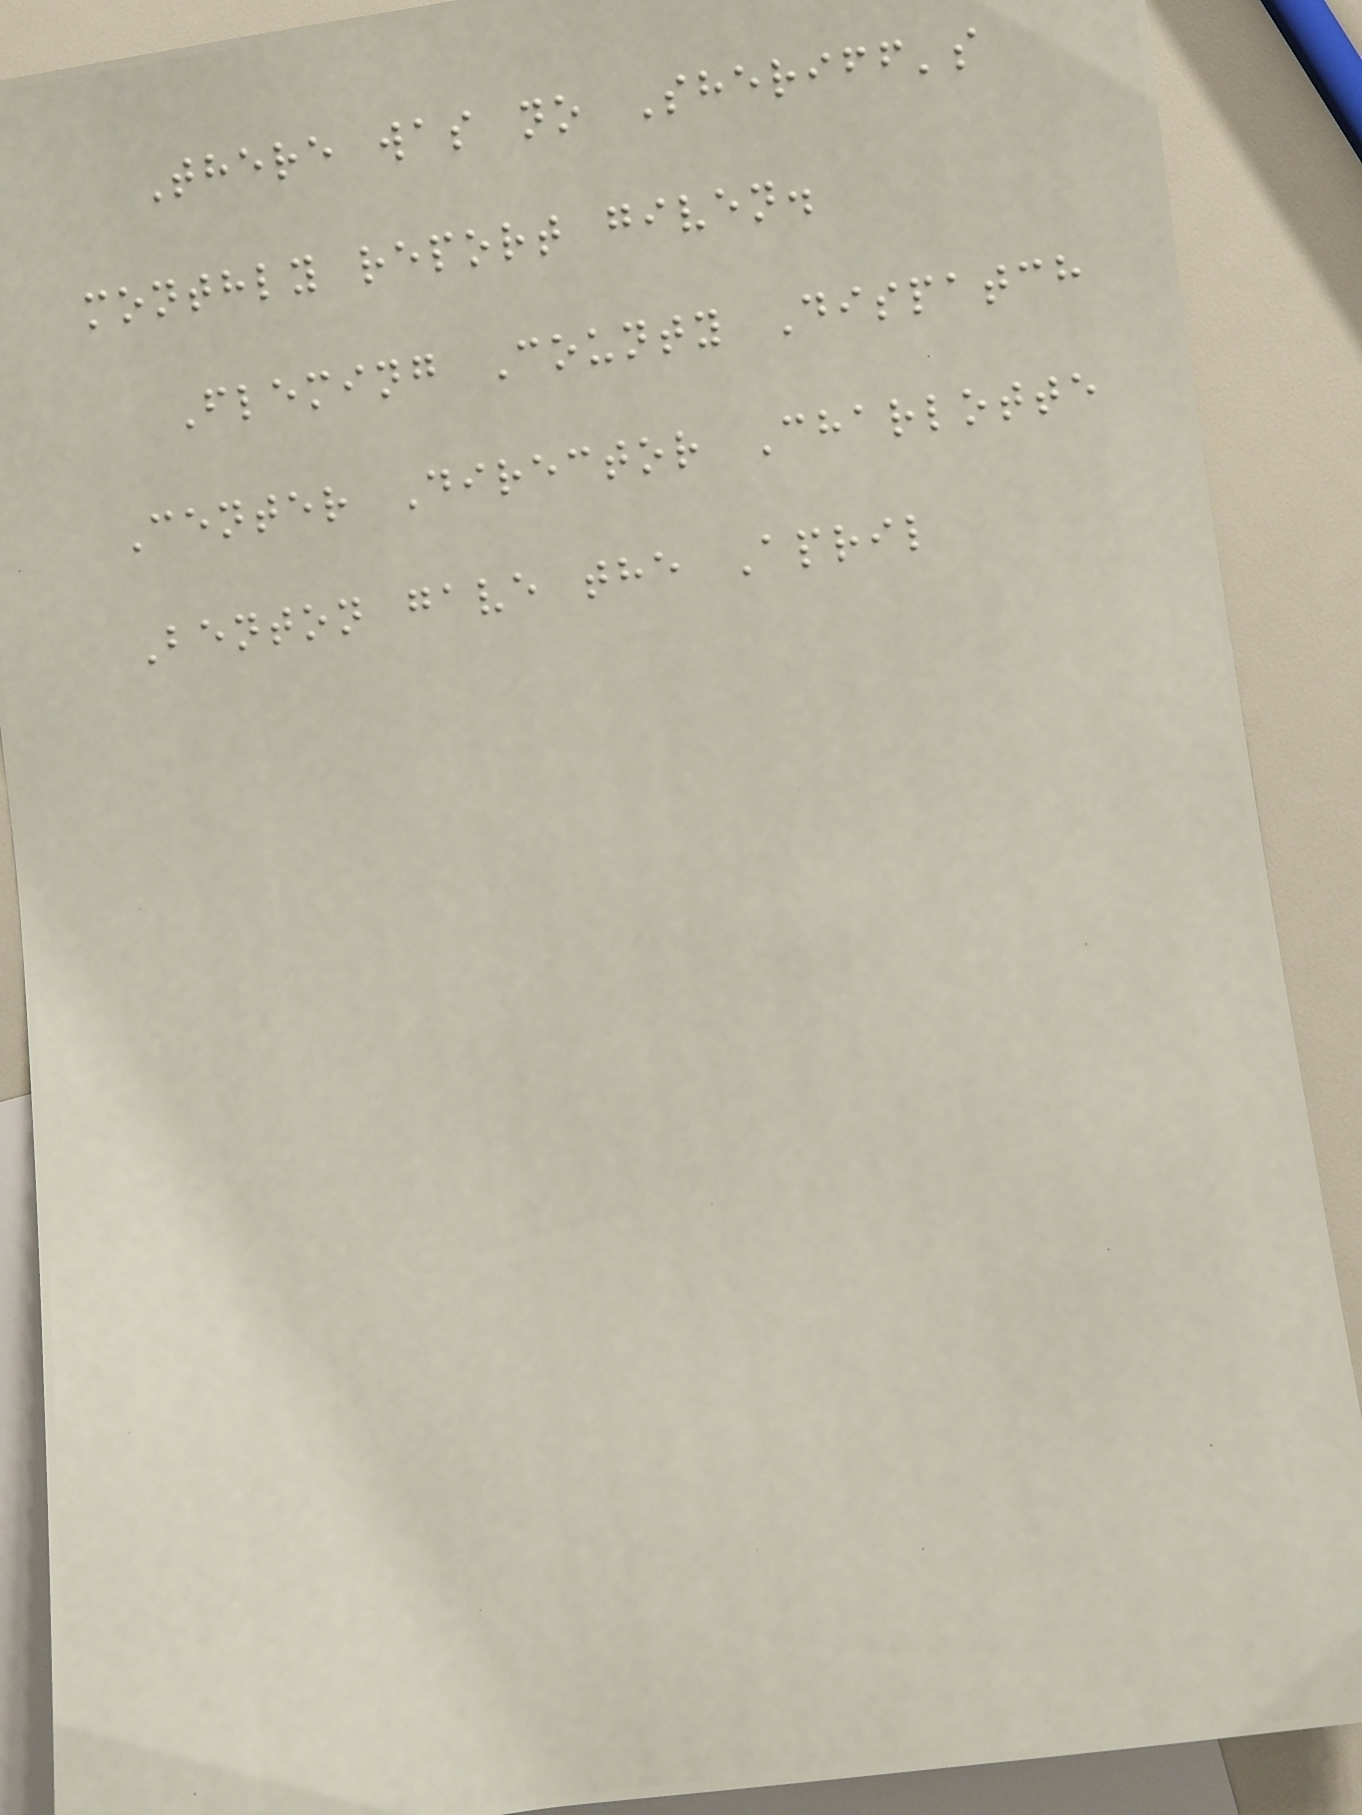There was no Sheriff's
monthly report given.
Fleming County Dispatch
Center Director Charlotte
Benton gave the April
